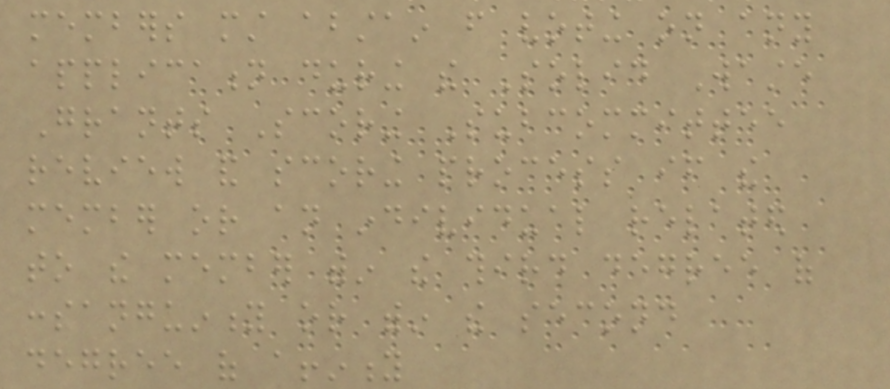members must abstain from voting on any
application during the Solid Waste
Grants Scoring Subcommittee
review and scoring process if the
member or an individual related
to the member within the third degree of
consanguinity or within the second
degree of affinity
